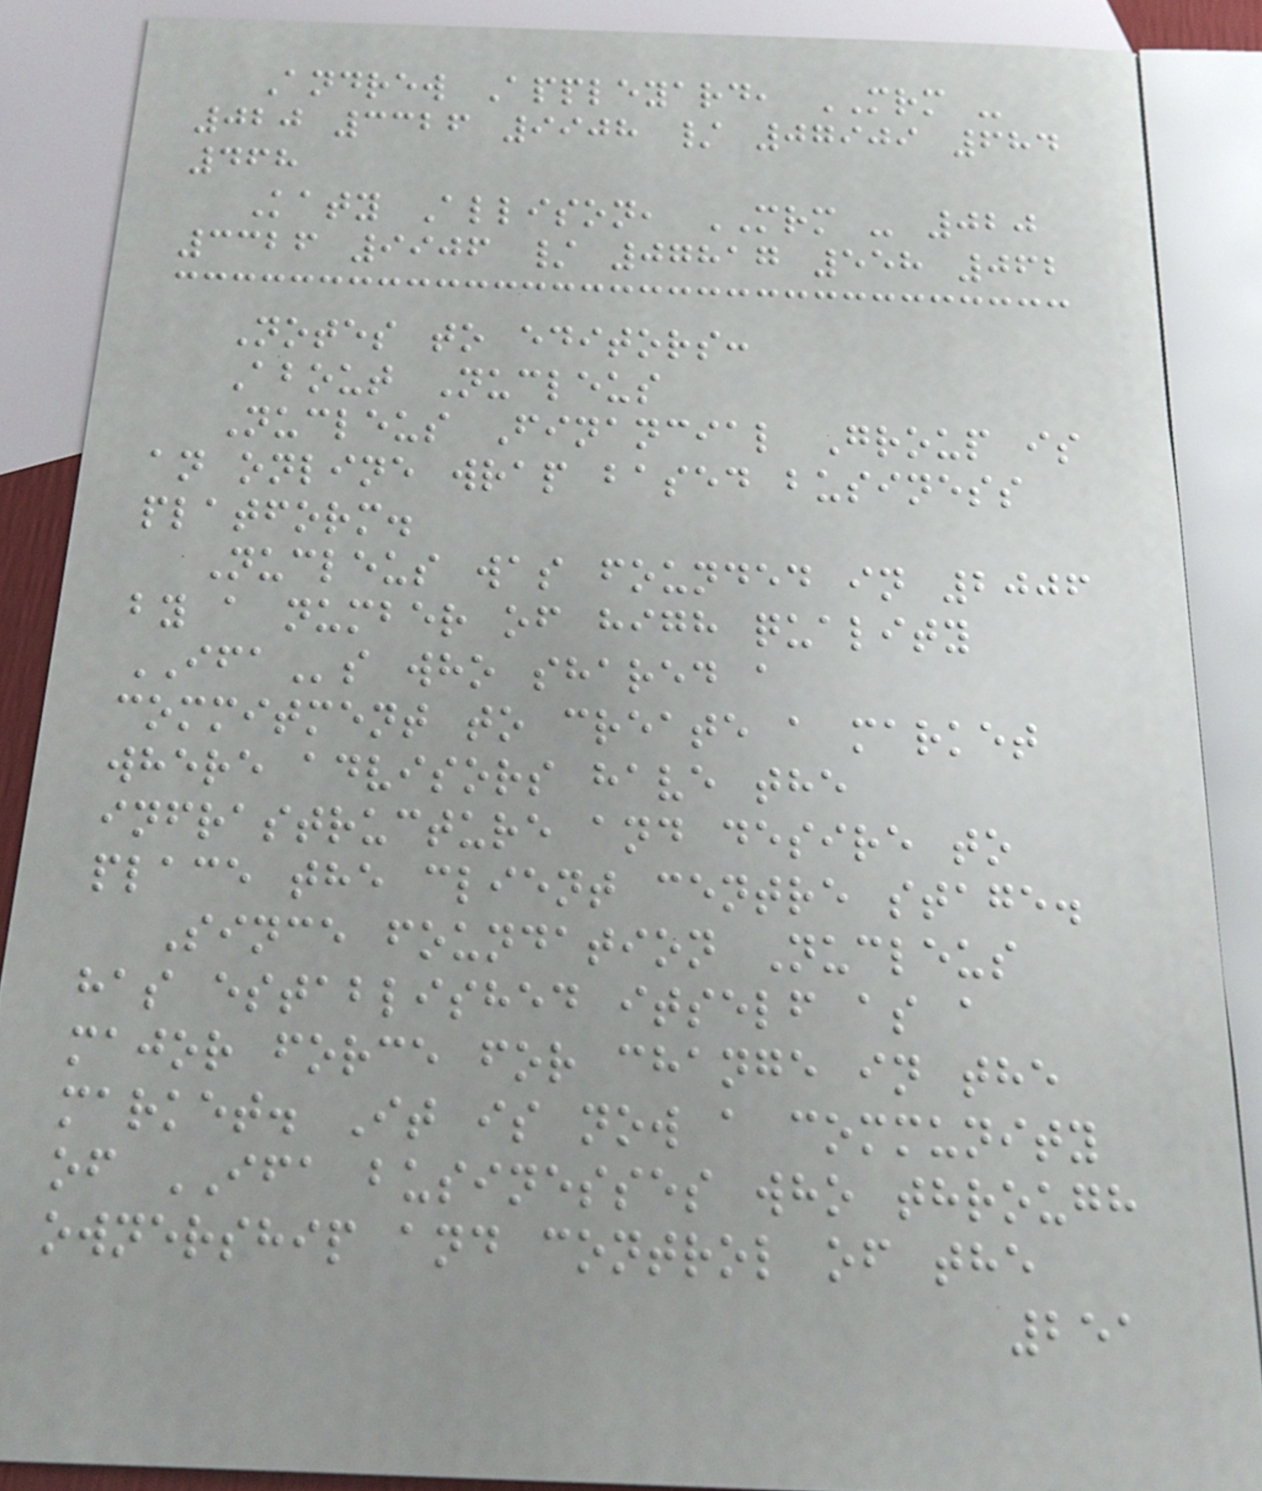Andrew Appleyard, MRM -
020 3326 9908 / 07909 684
468
Katy Allison, MRM - 020
3326 9906 / 07817 558 062
Notes to editors:
About Nucleus
Nucleus Financial Group is
an online wrap based business
platform.
Nucleus was founded in 2006
by a number of high quality
IFAs who shared a
commitment to create a market
where advisors have the
infrastructure and desire to
place the client centre stage.
Since foundation Nucleus
has established itself as a
major force for change in the
market. It is now a community
of IFA businesses who through
ownership and control of the
251
